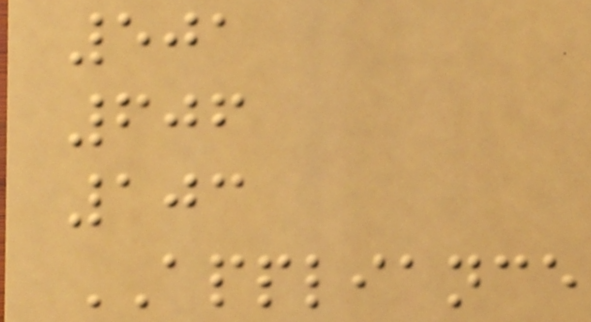501
606
103
APPLIANCE
